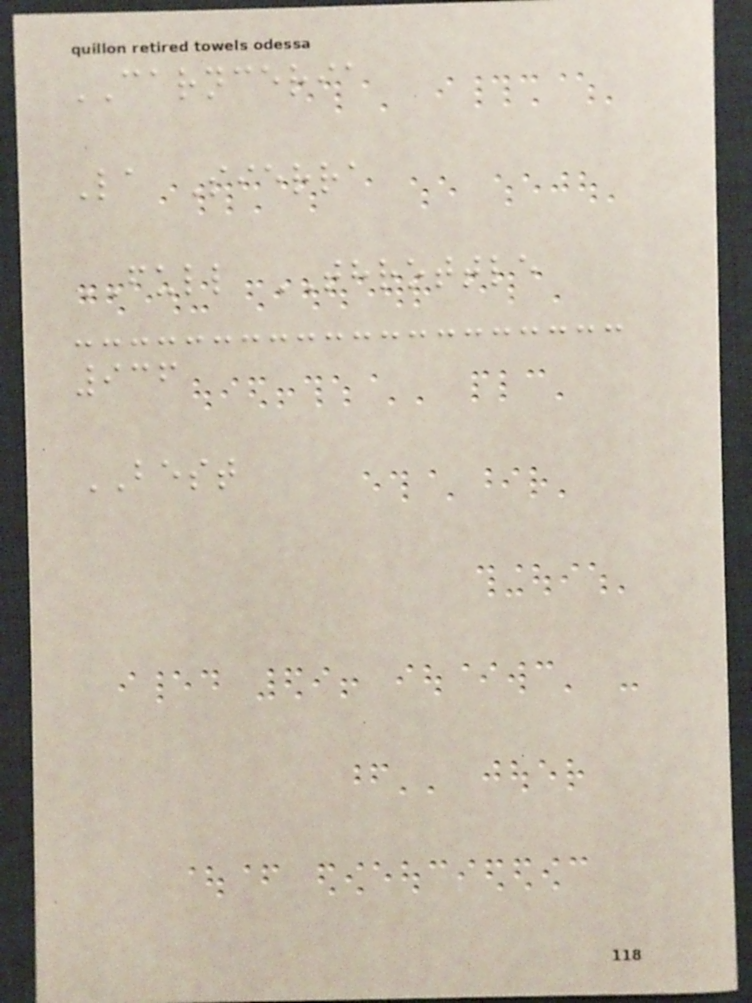CARNCERIA
La Sierra
FULL THROTTLE
936
BEST
